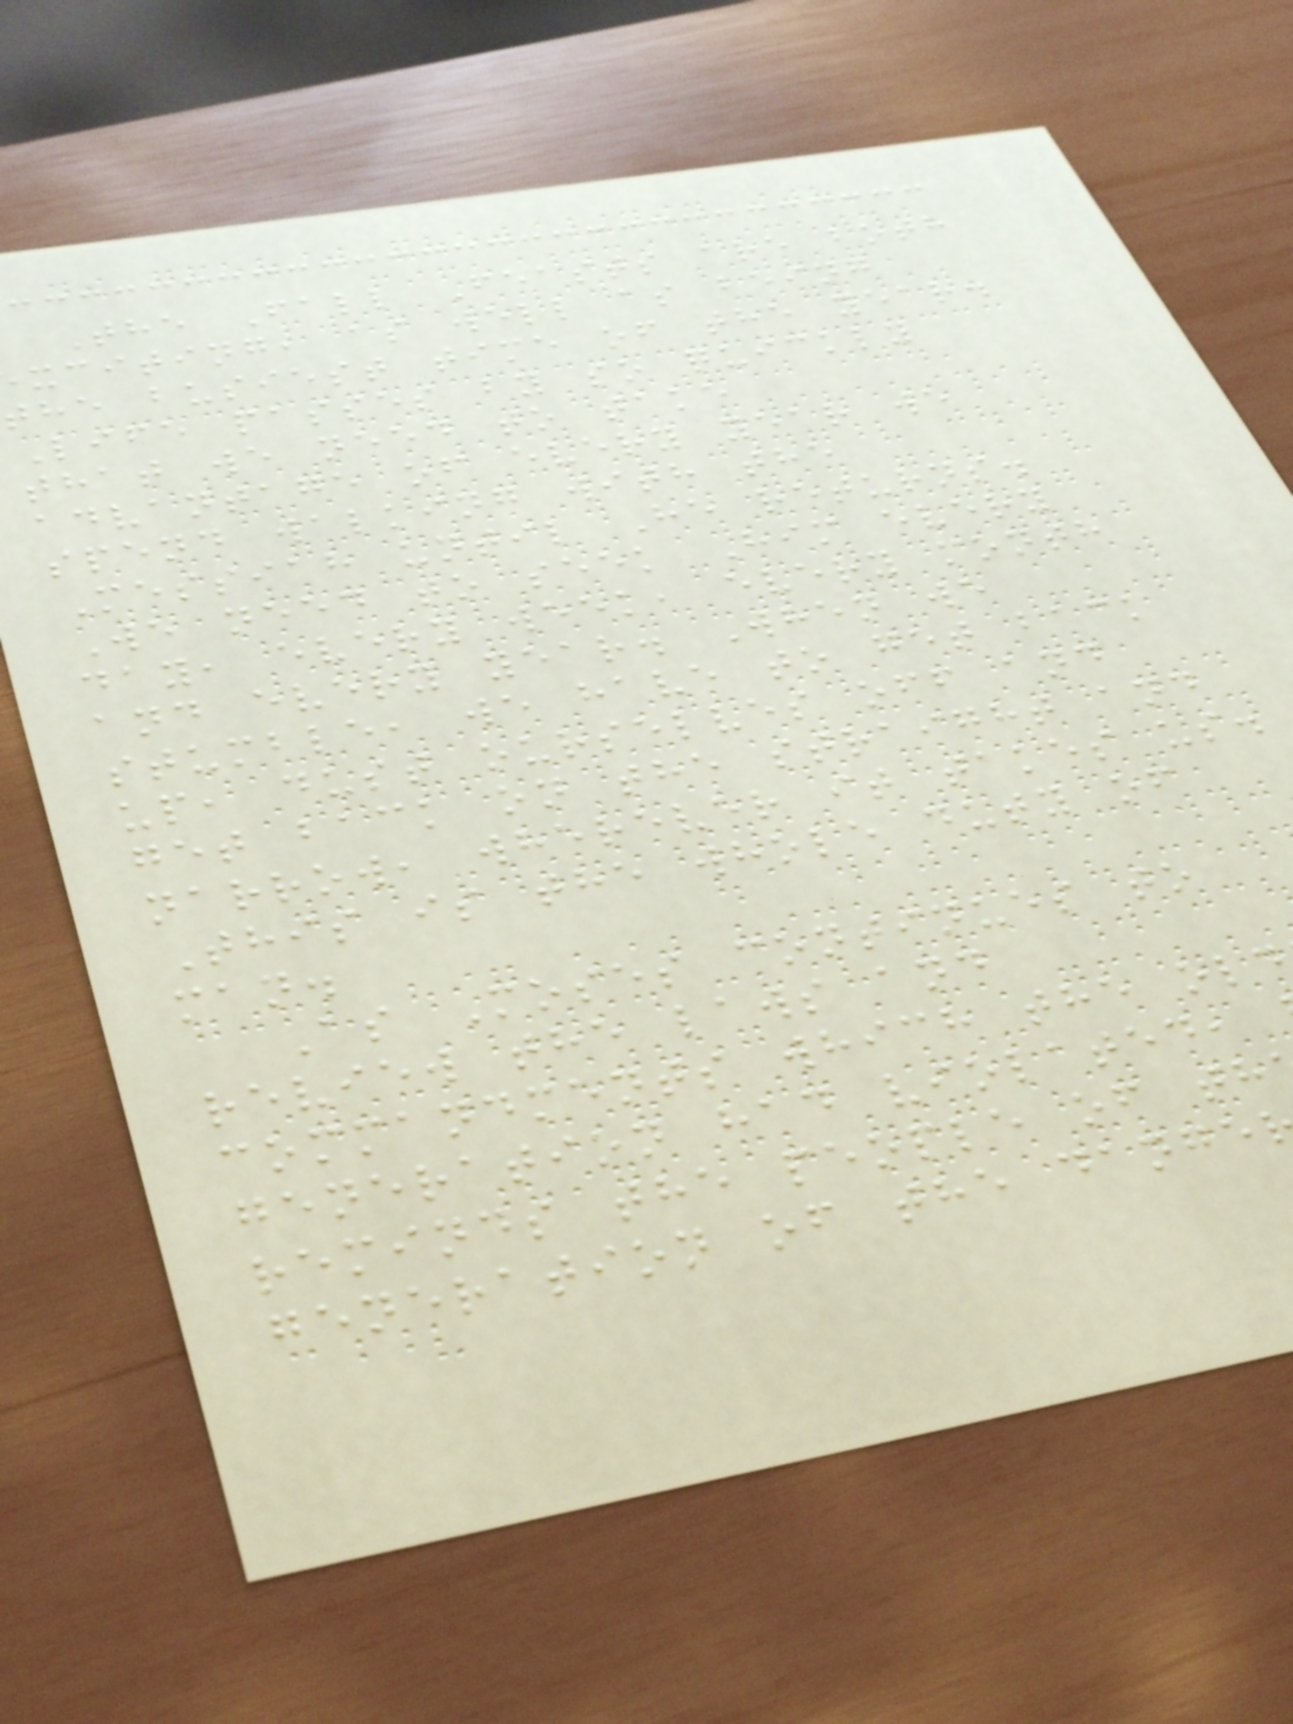The Fall Feasts are both
xciting, as well as being
the busiest time of the year.
Life passes by so quickly
that we need to take
advantage of every year we
spend walking with the
Messiah until He returns.
We need to seek Him every
day, every week, every month
and every year. When we
stumble, we have to get back
up, dust ourselves off and
get back on the straight and
narrow, wherever it takes us.
This is the whole duty of
man.
As Moses continues to
review the laws and
commandments which the old
generation had violated,
reminds the people of th
generation of the dange
